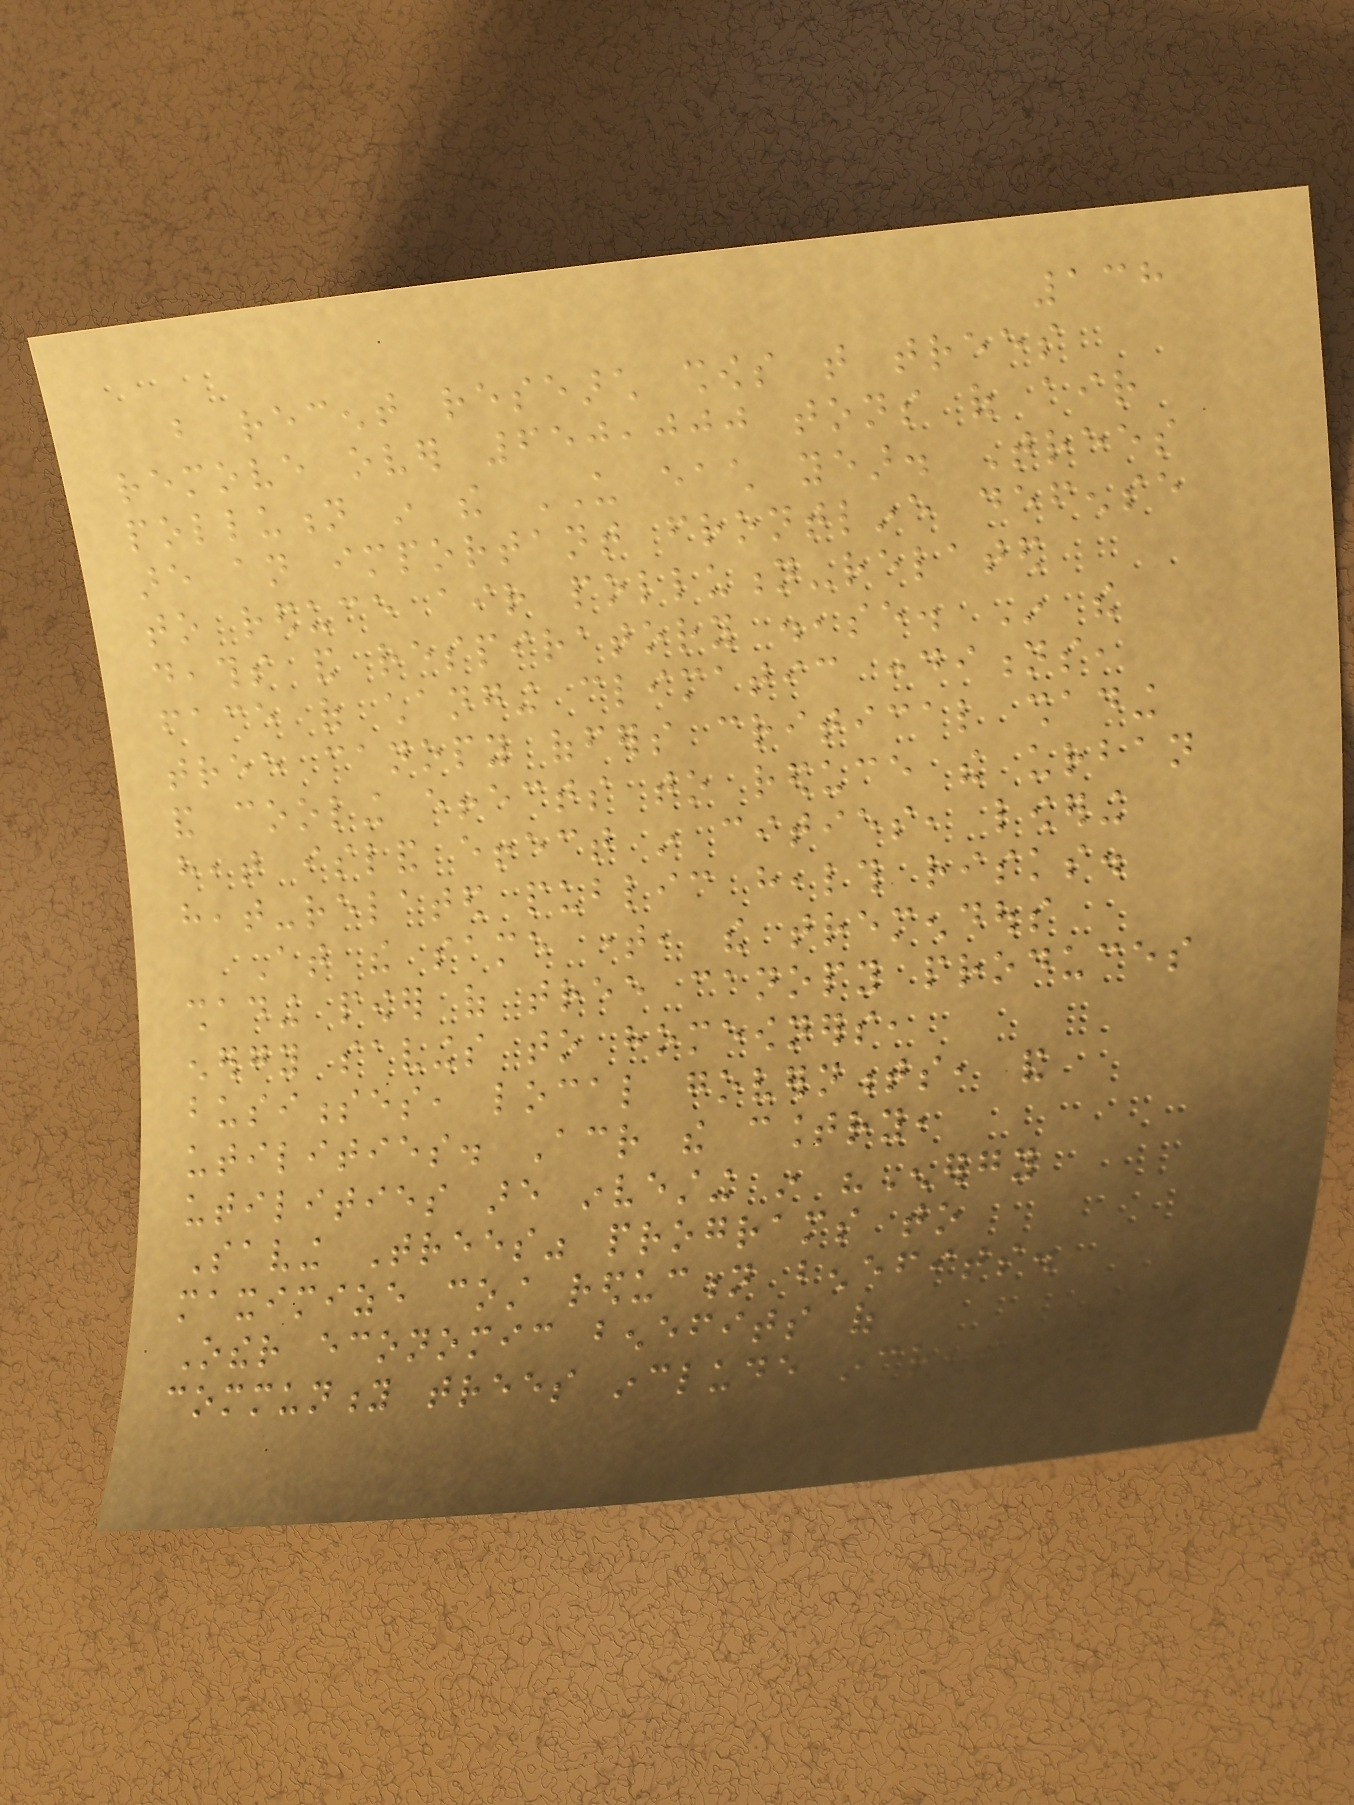138
but recent research shows that trees
remove over 650,000 tons of air
pollution in the US each year. Trees
are an important frontline defense
to reduce air pollution-related
deaths and respiratory disease. In the
face of changing climatic conditions,
tree canopy offers critical shading
and cooling effects to reduce the urban
heat island effect in cities, lowering
heat-related public health risks.
At the same time, the tremendous
shading power of tree canopy produces
energy savings to homeowners,
businesses, local governments, and
utilities. Across the country,
utilities are investing in "Energy
Saving Trees" programs to
maximize cost reduction benefits.
Other economic benefits of
community trees include increased
